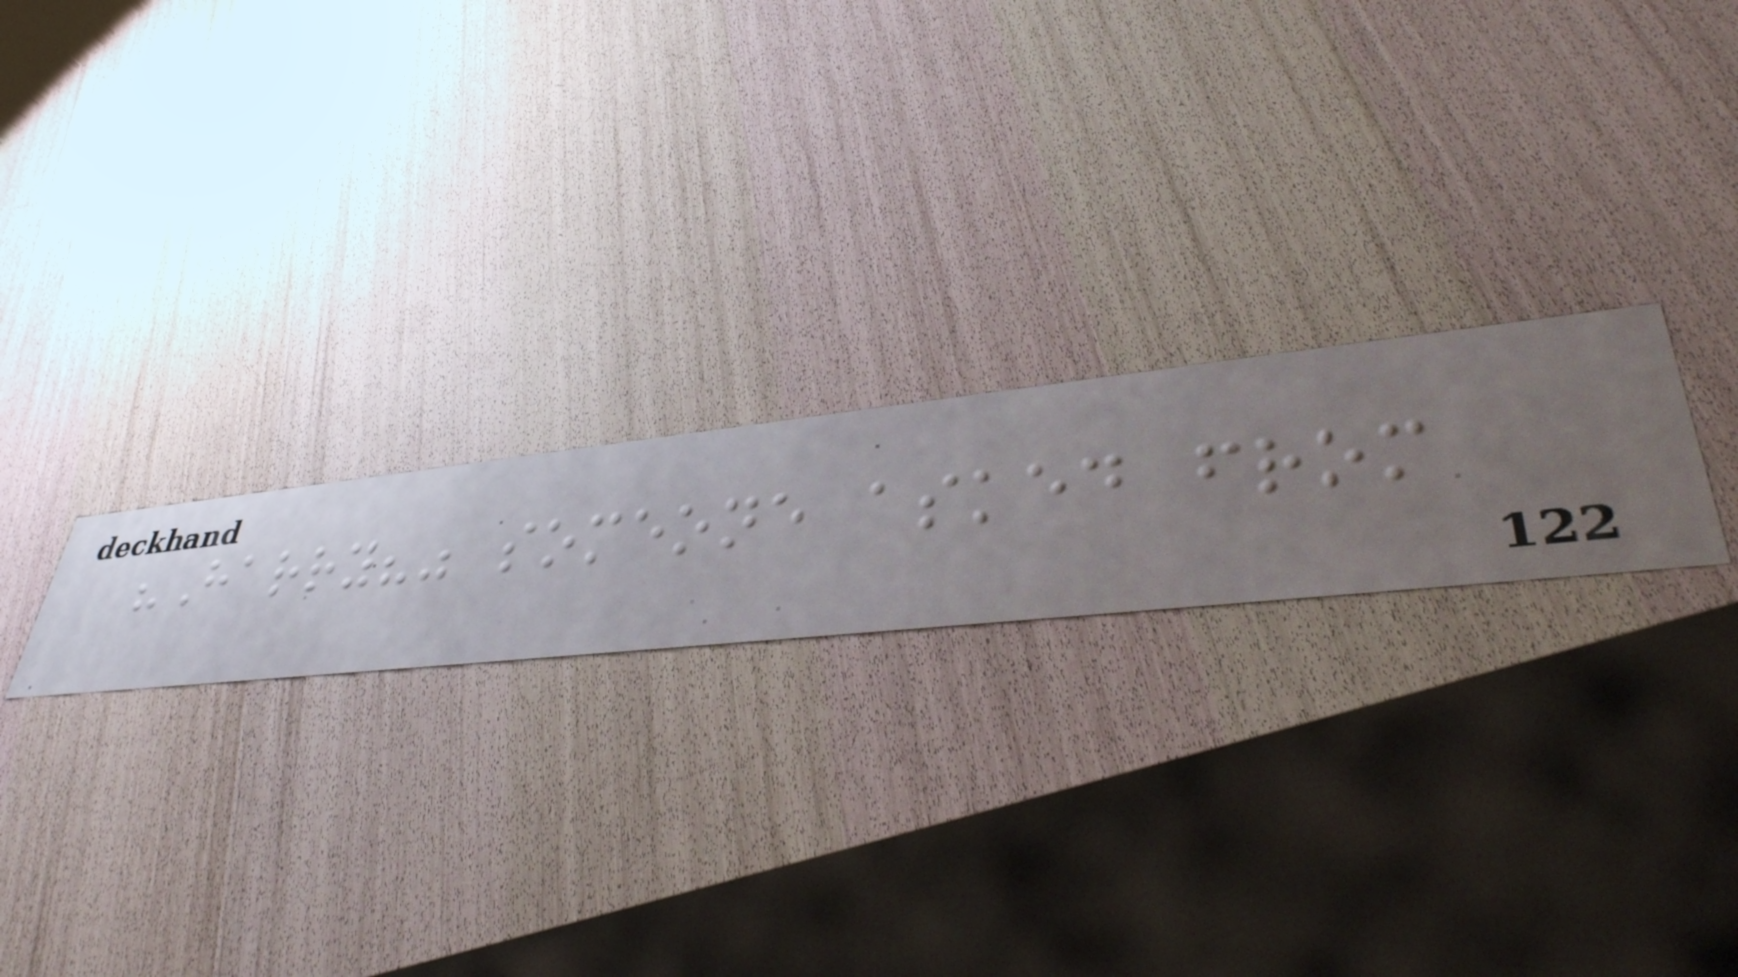"Harry?" someone asked from
